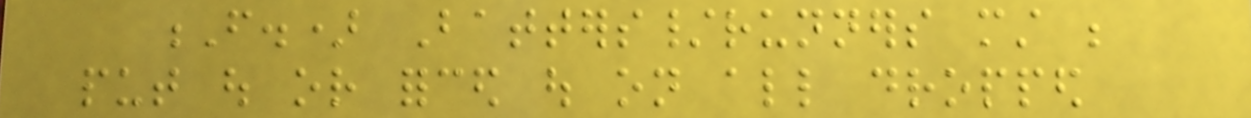F.) Batters/runners must be
put out or forced out on all dropped
